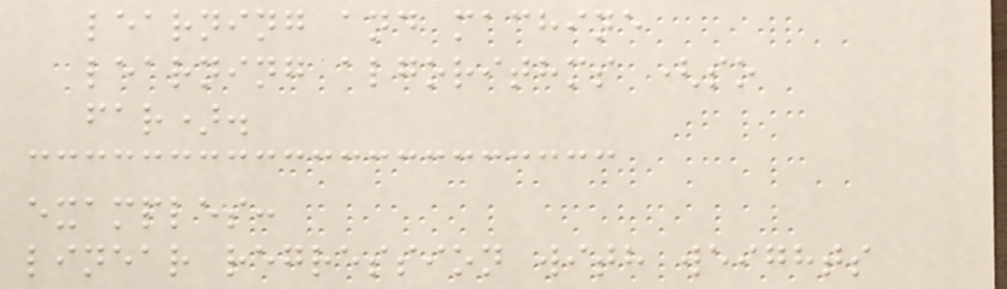learning and machine
learning algorithms (so
far).
examples:
linear regression with weights
